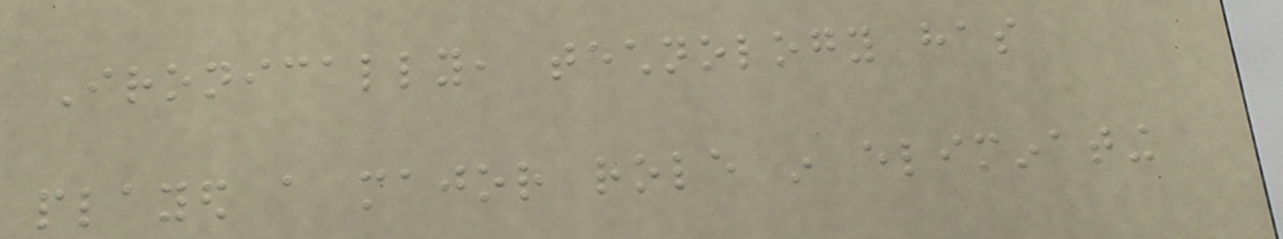Ironically, technology has
played a major role in eliminating
